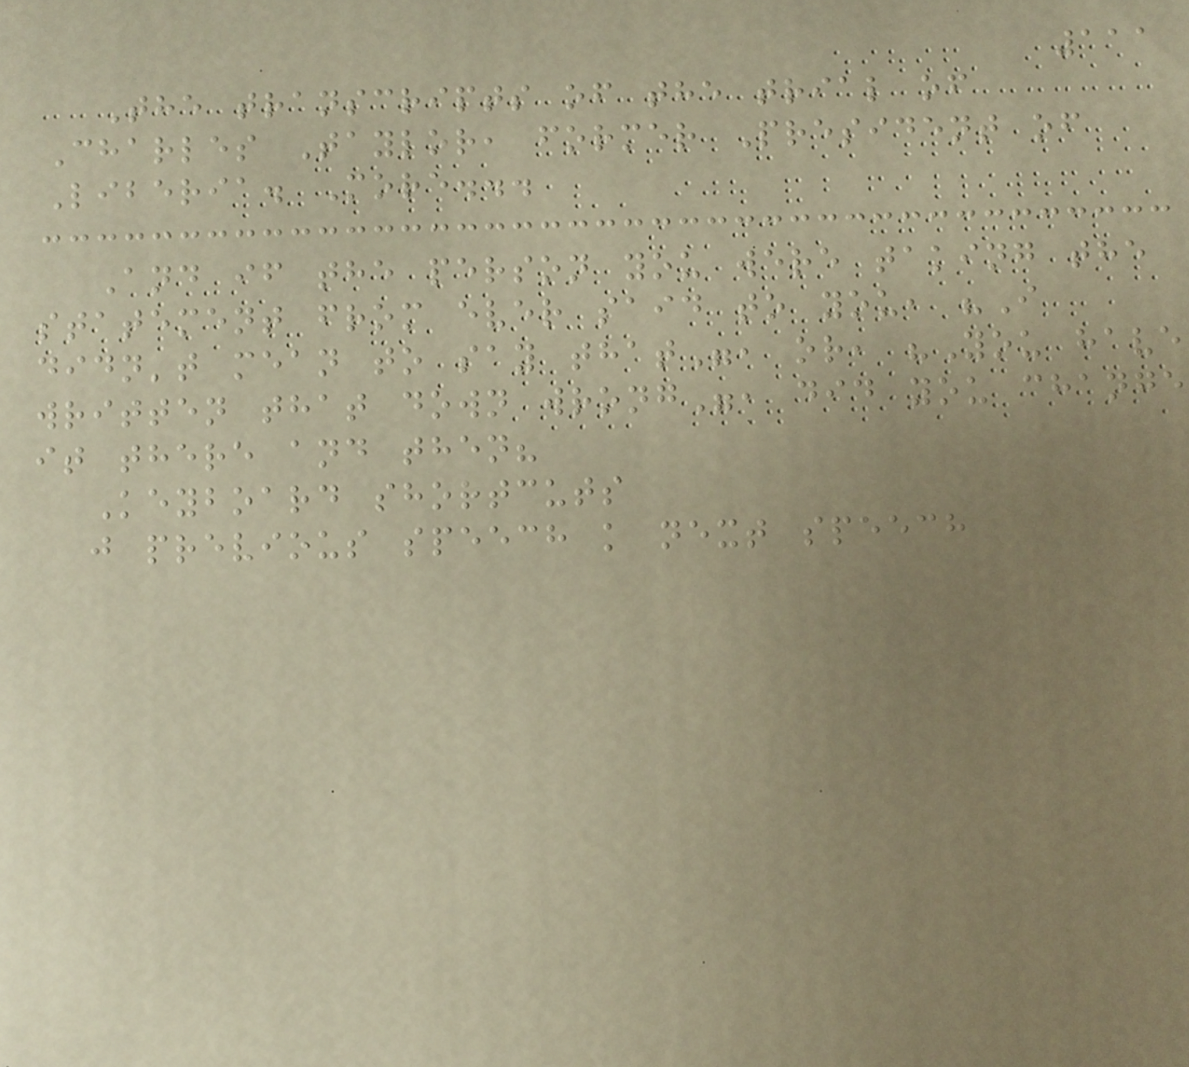111
The transcripts of the trial of
Charles Taylor, former President of
Liberia. More...
And if the person you were taking the
statement from ever said to you, "I
didn't mean to say that", or, "You have
written that down wrong", did you change
it there and then?
Keyboard shortcuts
j previous speech k next speech
